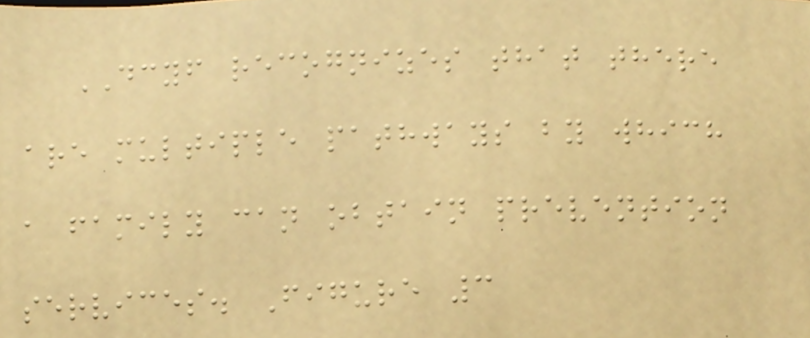DCYF recognizes that there
are multiple pathways by which
a family can obtain prevention
services. Figure 3
